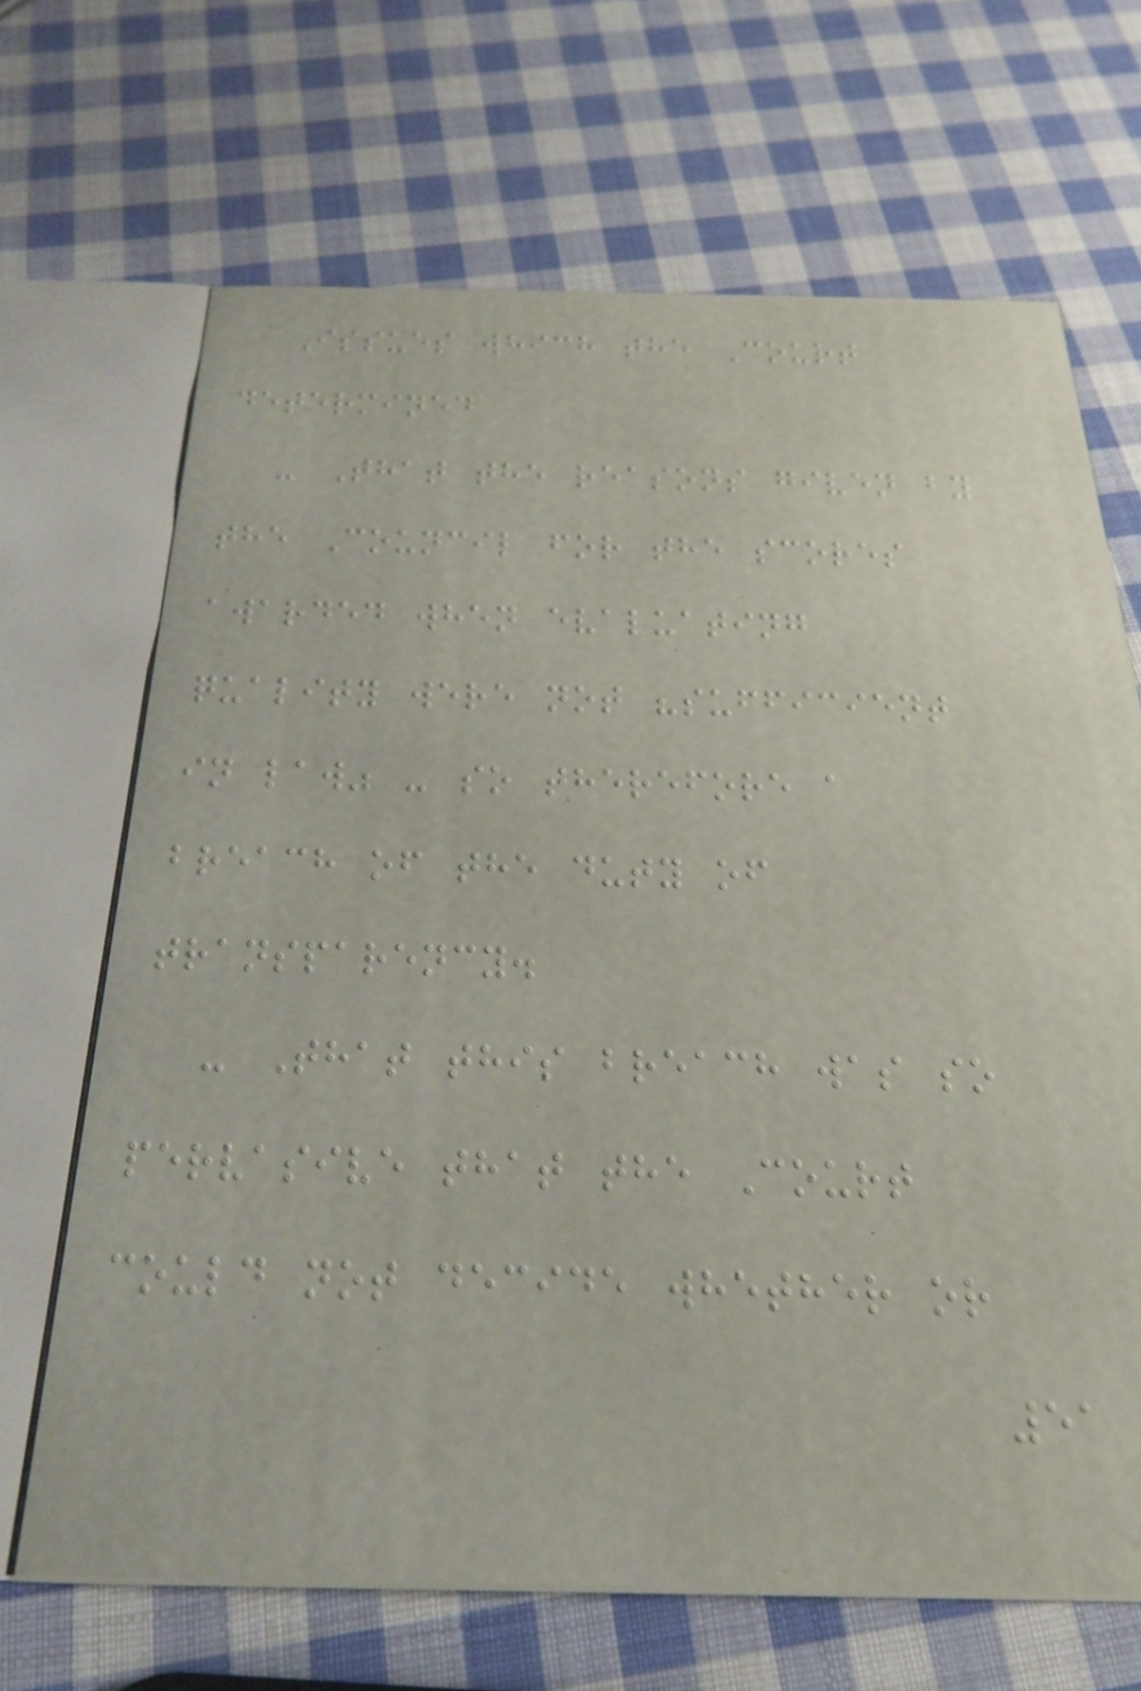Issues which the Court
determined
- That the reasons given by
the Council for the scores
awarded when evaluating
quality were not "sufficient
in law" - so therefore a
breach of the duty of
transparency.
- That this breach was so
pervasive that the Court
could not decide whether or
51
